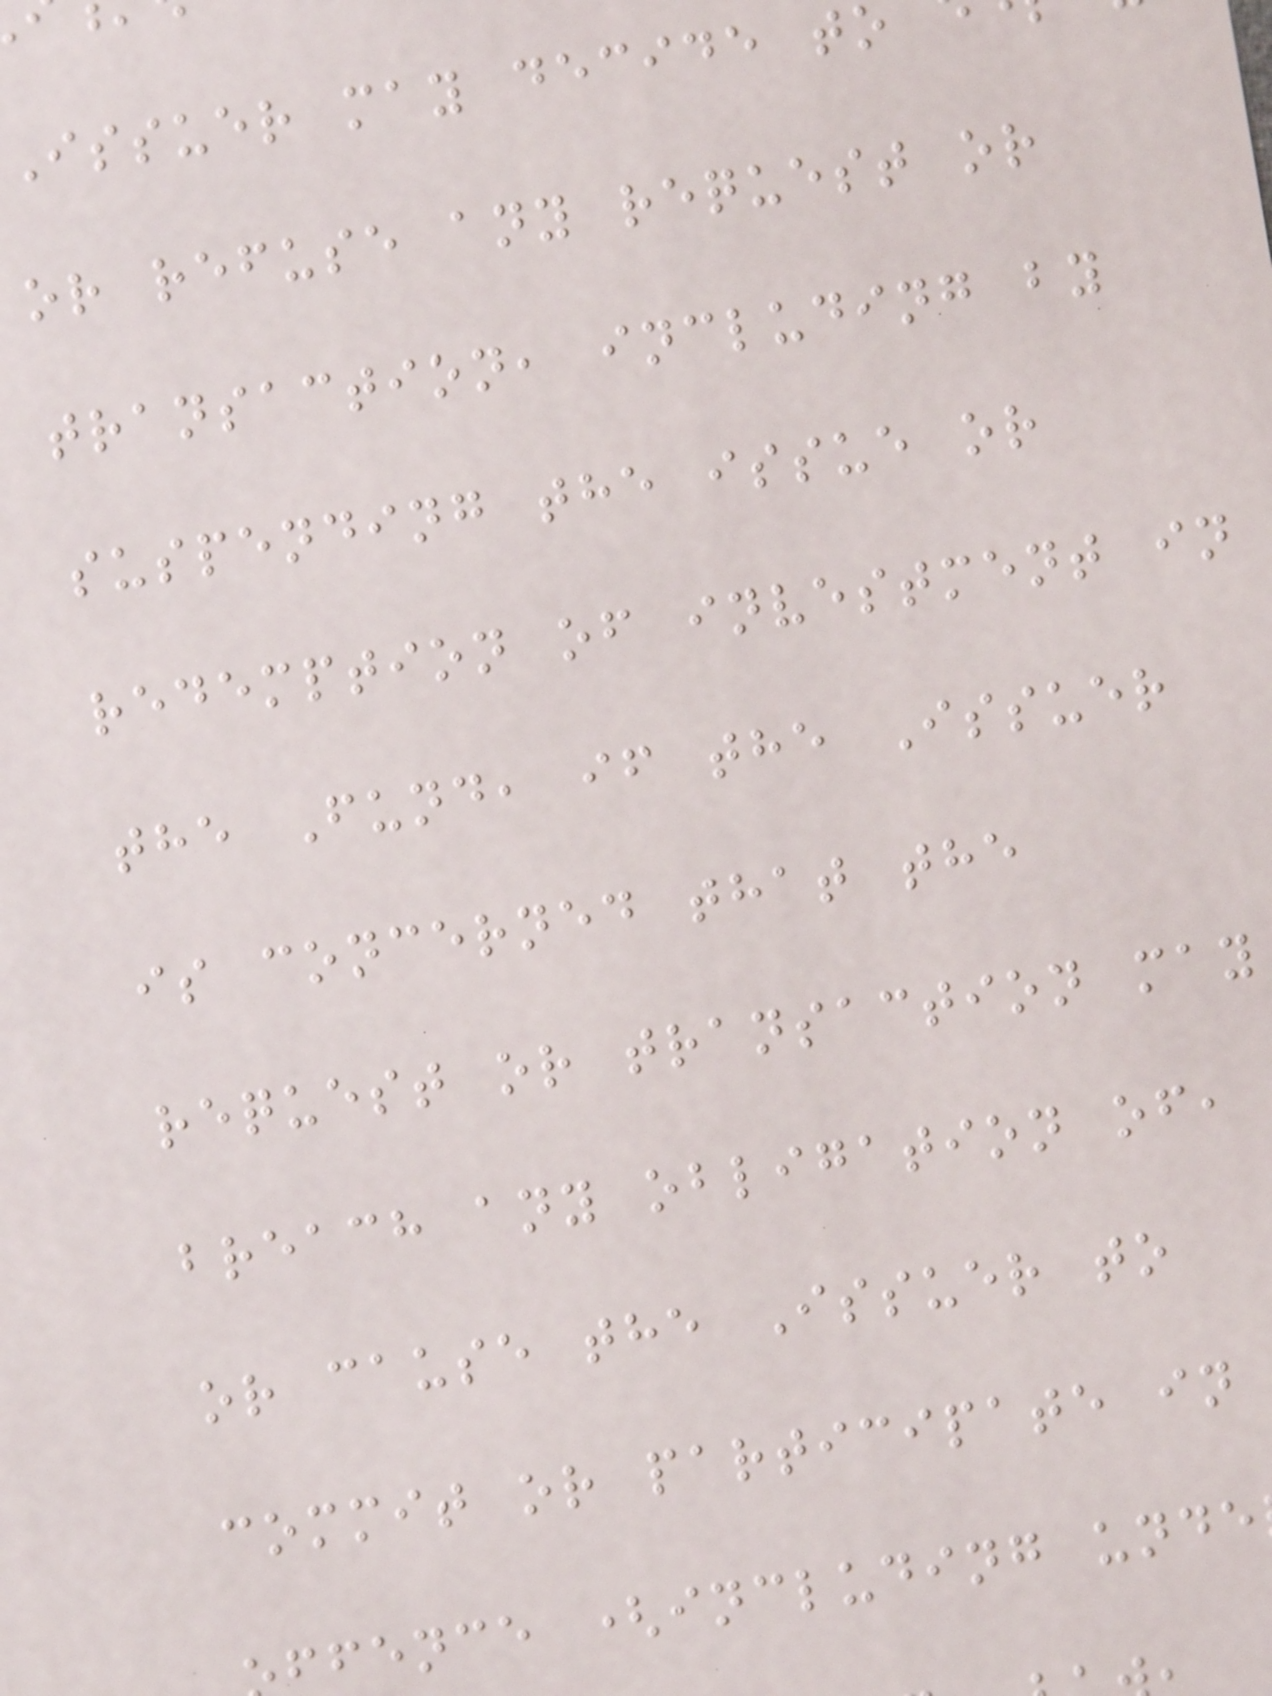Issuer may decide to
or refuse any request or
transaction, including by
suspending the issue or
redemption of investment in
the Fund, if the Issuer
is concerned that the
request or transaction may
breach any obligation of,
or cause the Issuer to
commit or participate in
ffence (including unde
